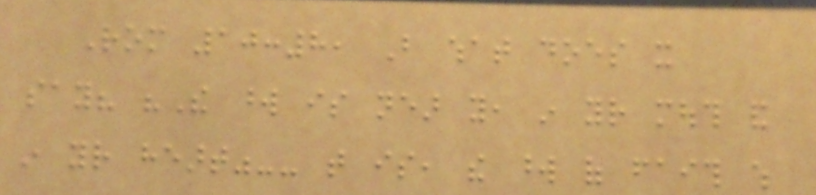Rom 10:8, But what does it
say? "The word is near you, in your mouth and
in your heart"-- that is, the word of faith which
